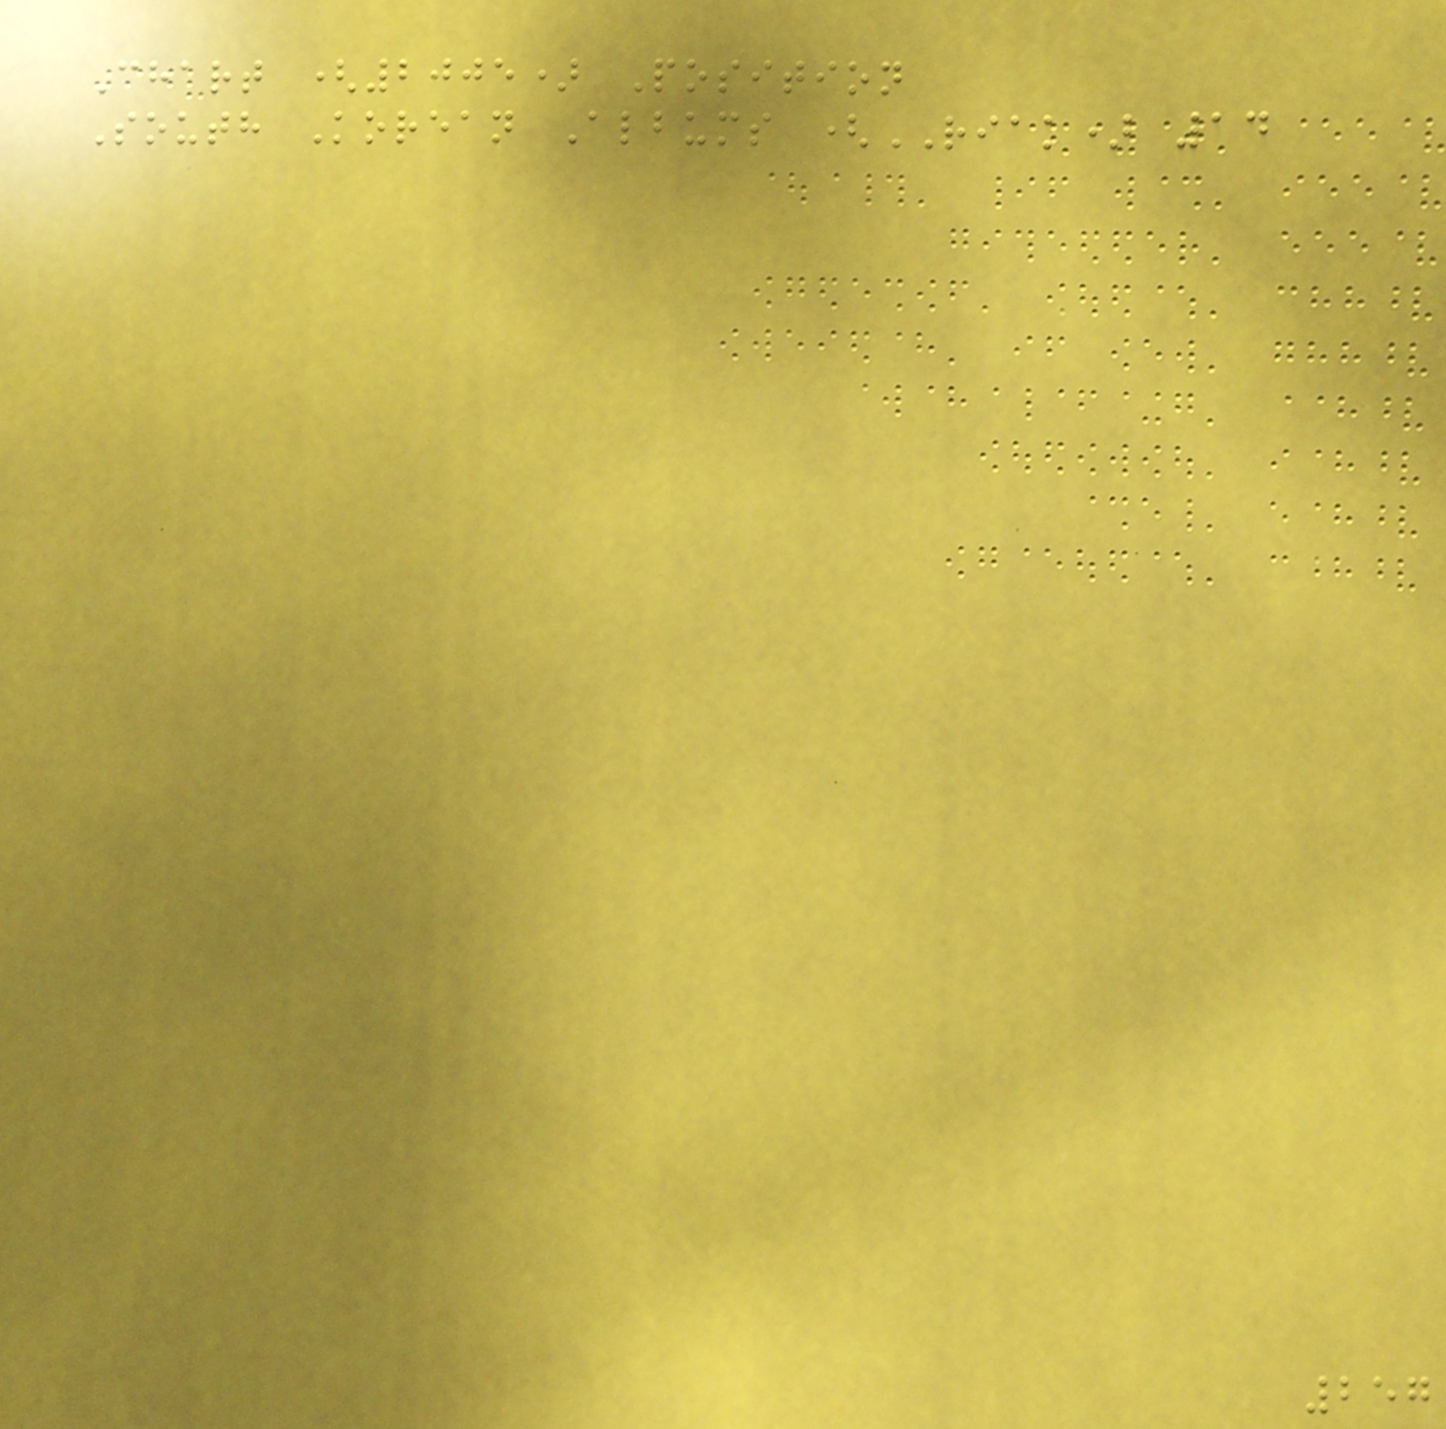Chart (2005) Position
South Korean Albums (RIAK) 14
257
